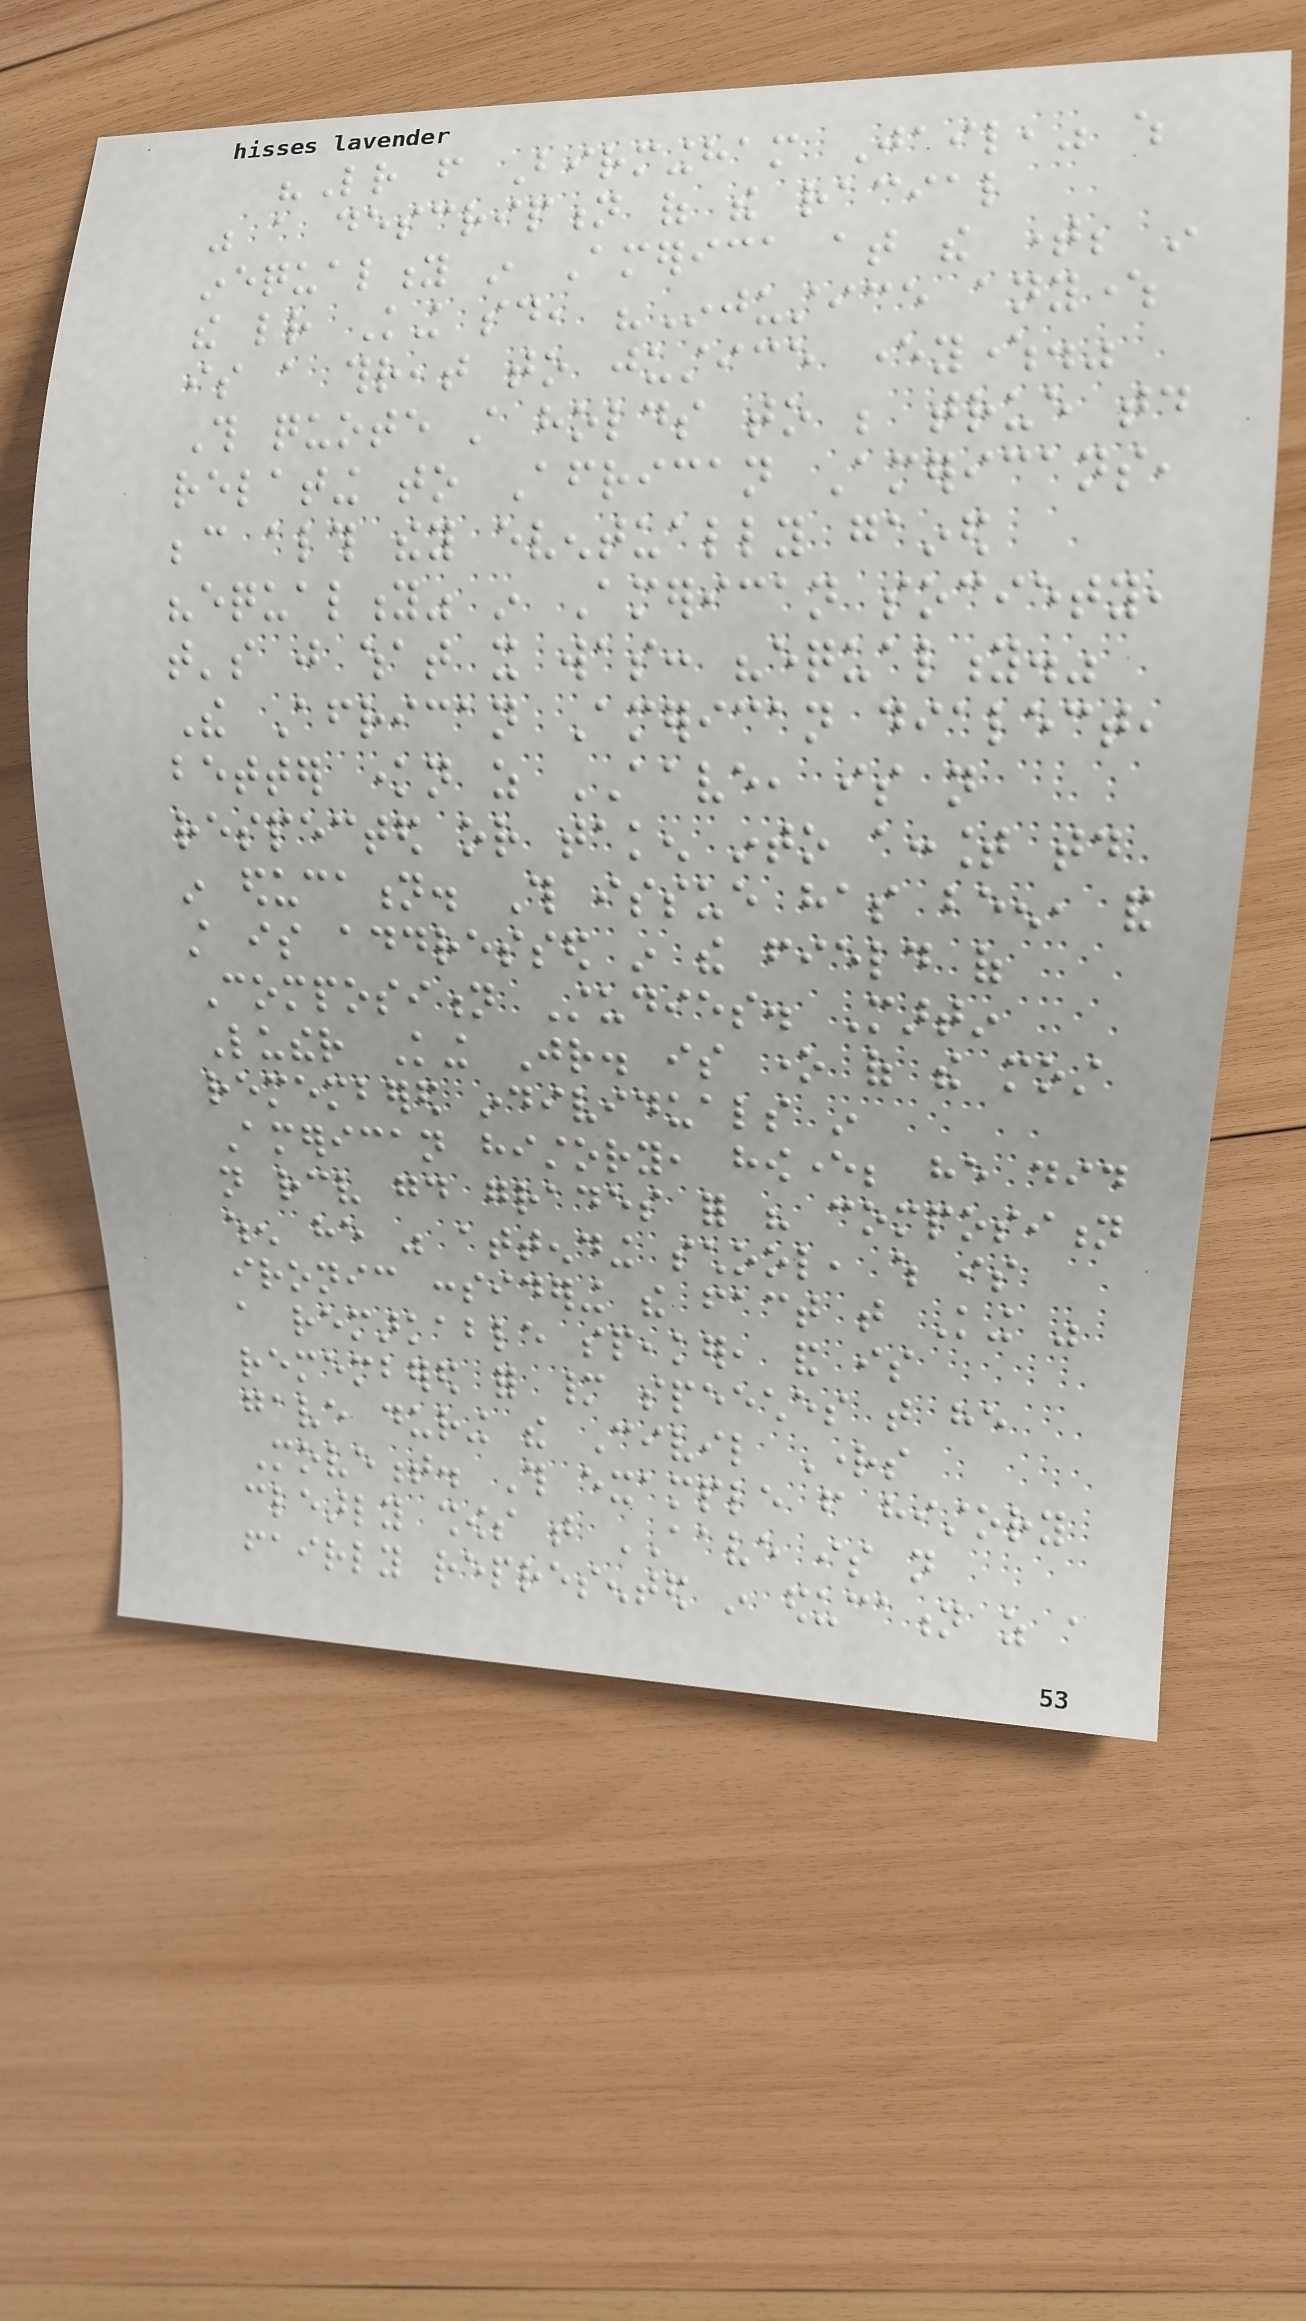"Letter from Birmingham Jail," which
was a description of the racial
inequality in America at the time; in
the letter King said, "Injustice anywhere
is a threat to justice everywhere."
This quote still holds to be true today
relating to African Americans,
because although they eventually gained
"equality" in American society,
that's just what it was: "equality."
The African American dialect,
better known as AAVE, is not
respected or taken into account today
in education. This issue has been, and
still is addressed in the field of
Composition Studies. Martin
Luther King Jr. is one of the most
remembered individuals in
American history, however; he did
not receive good grades for his composition
when he was attending school, which is
ironic considering the fact that King was
a remarkable speaker, and is
remembered for many speeches that he
gave during the Civil Rights
Movement. This example from history
clearly shows that AAVE is not
fairly represented in education as a
